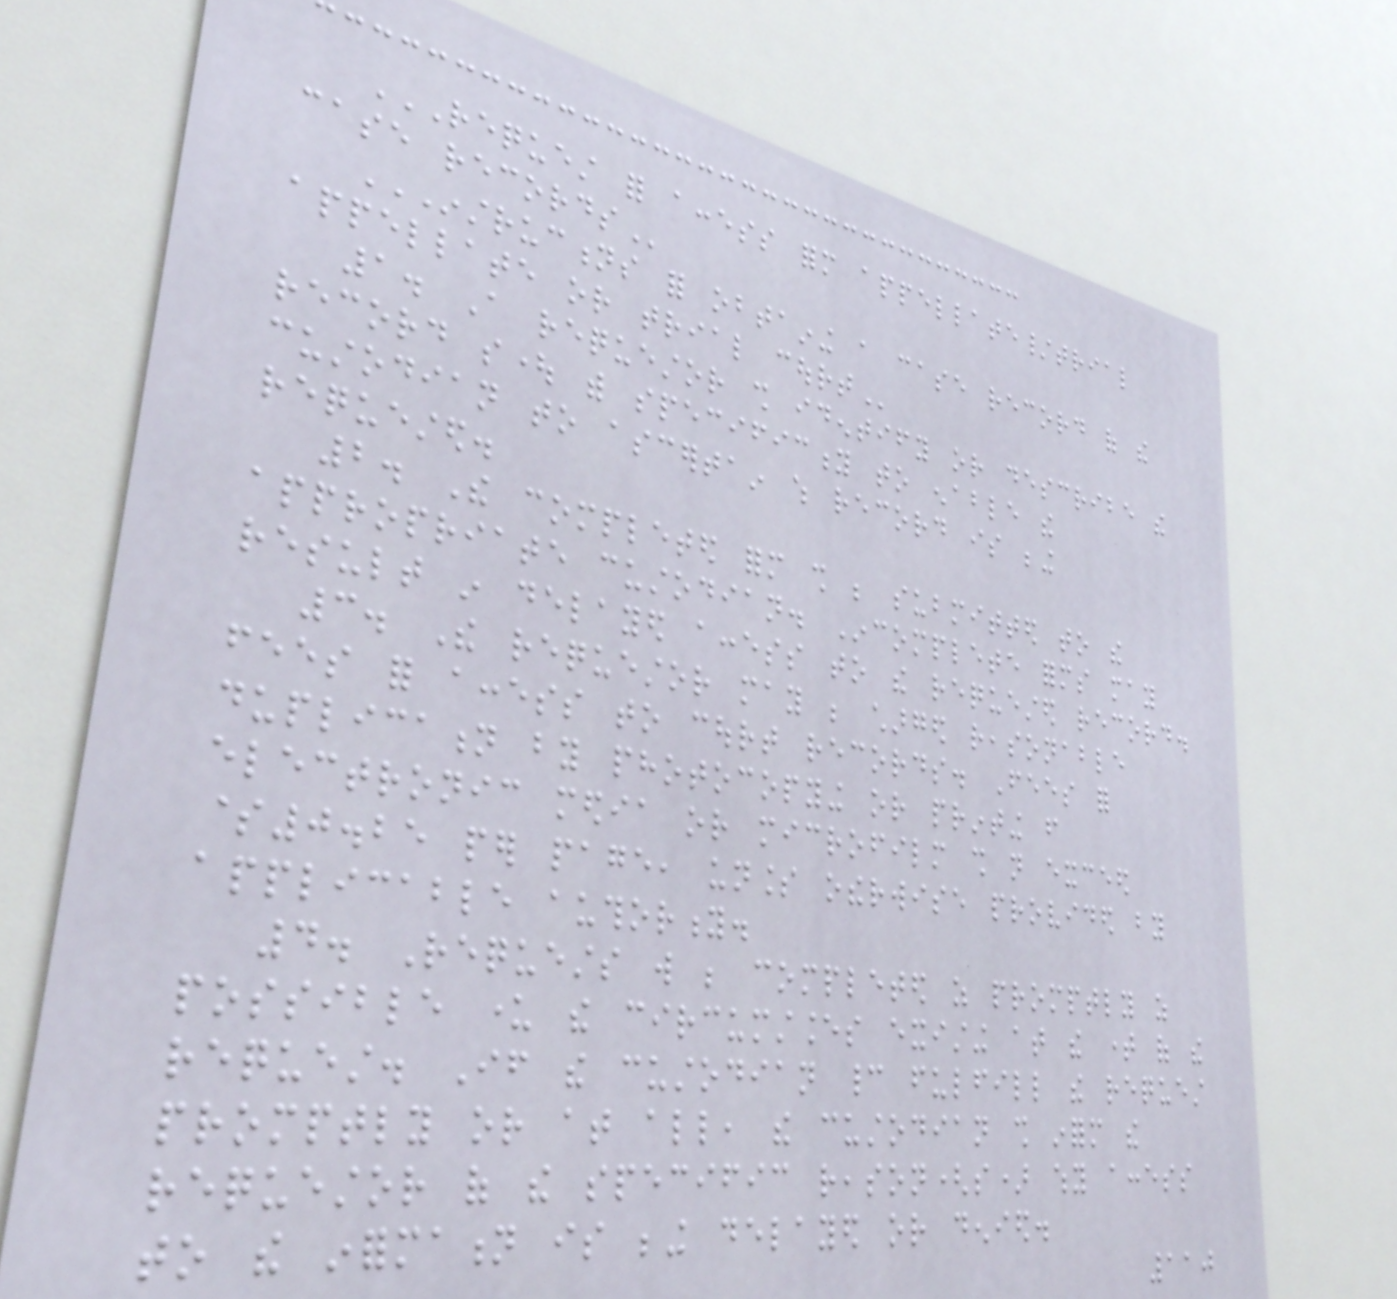REQUEST FOR ACCESS FORM APPELLATE/TRIAL
CASE RECORDS
INSTRUCTIONS FOR OBTAINING A CASE RECORD OF THE
APPELLATE OR TRIAL COURT
1. A requestor shall identify or describe the
record sought with specificity to enable the
custodian to ascertain which record is being
requested.
2. The completed form shall be submitted to the
appropriate custodian. Incomplete forms may
result in delayed access to the requested record.
3. The requestor may be charged reasonable
fees for access to court records. Fees for
duplication by photocopying or printing from
electronic media or microfilm shall not exceed
$0.25 per page, unless otherwise provided by
applicable authority.
4. Requests will be completed as promptly as
possible under the circumstances existing at the time of the
request. If the custodian cannot fulfill the request
promptly or at all, the custodian shall inform the
requestor of the specific reason(s) why access
to the information is being delayed or denied.
110
